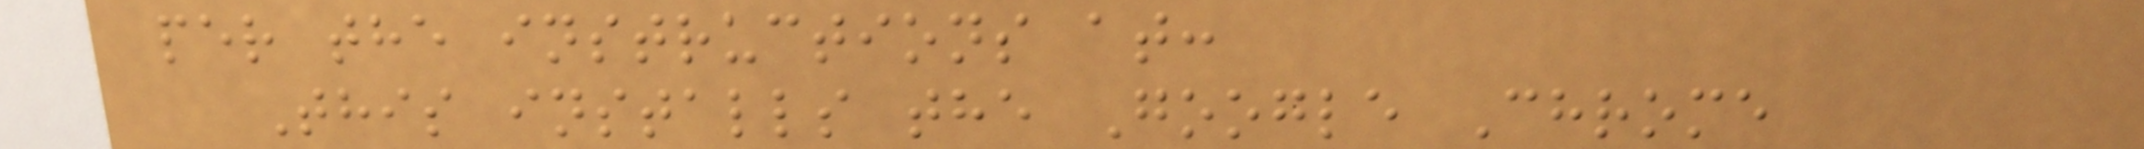per the instructions at:
This installs the Google Chrome
